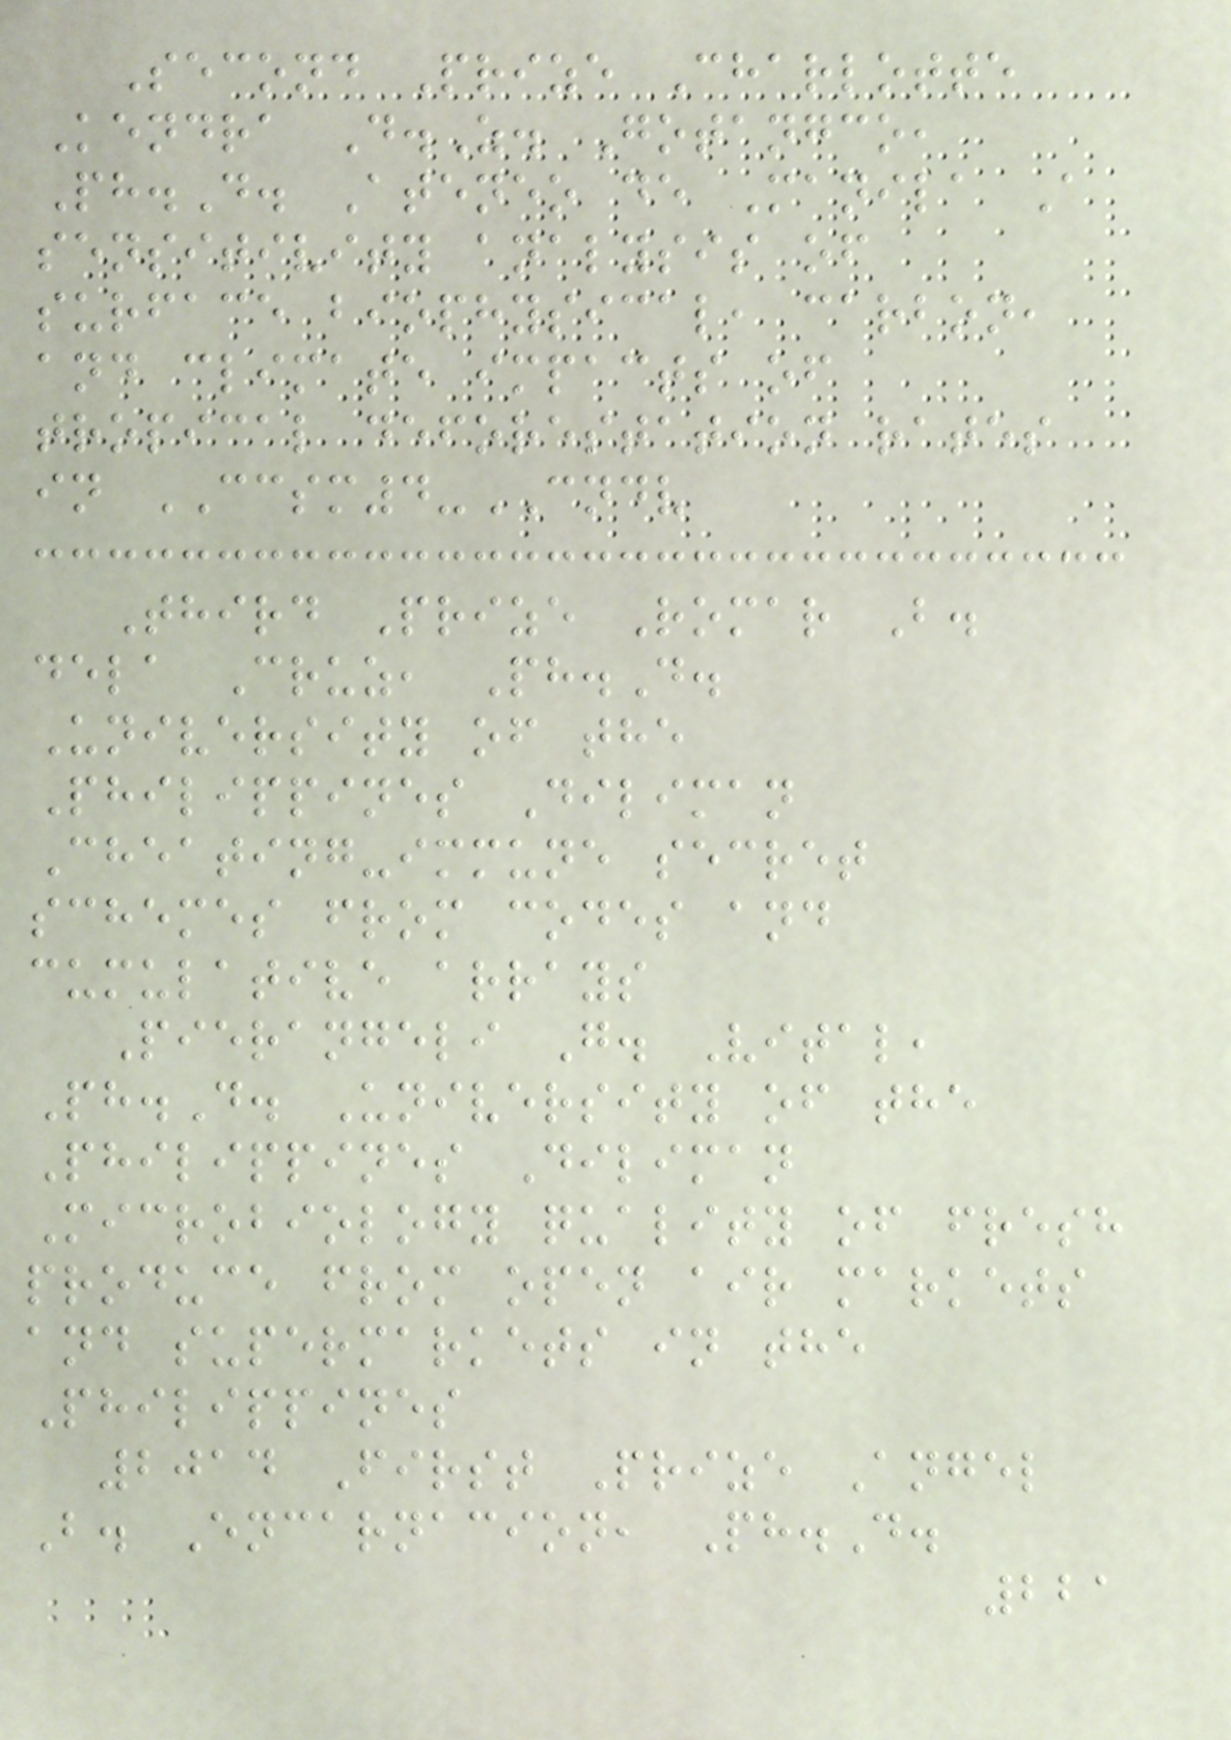Second Prize Charlotte
Kendra D.Z. Gotangco,
Ph.D. Ateneo de Manila A
sensitivity analysis of
surface biophysical, carbon,
and climate impacts of
tropical deforestation rates
in CCSM4-CNDV
Third Prize Romar B.
dela Cruz, Ph.D.
University of the
Philippines Diliman
Cheating-immune secret
schemes from codes and
cumulative arrays
Pierangeli G. Vital,
Ph.D. University of the
Philippines Diliman
Microbiology quality of fresh
produce from open air markets
and supermarkets in the
Philippines
2014 First Prize Angel
B. Encarnacion, Ph.D.
221
